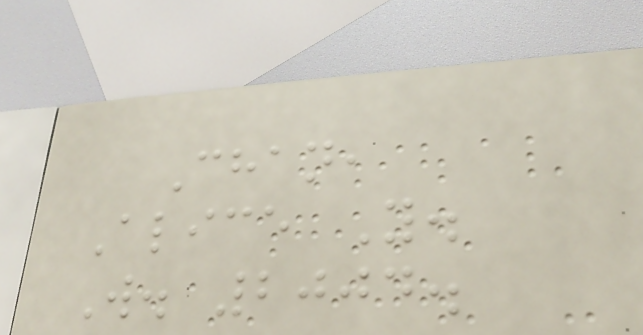Chan,
Alice Y.
W. 2004.
